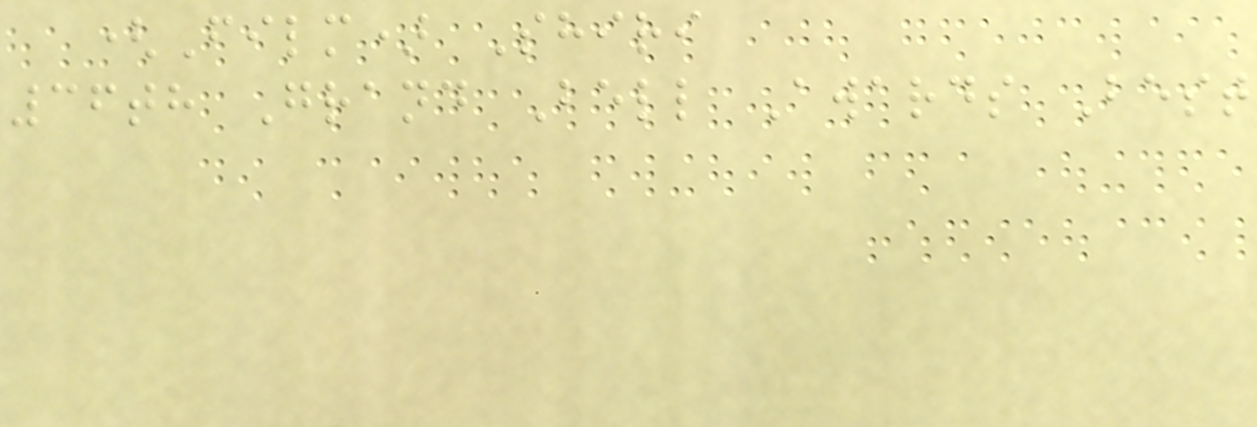(Film) Shiri
36th Grand Bell Awards Best
